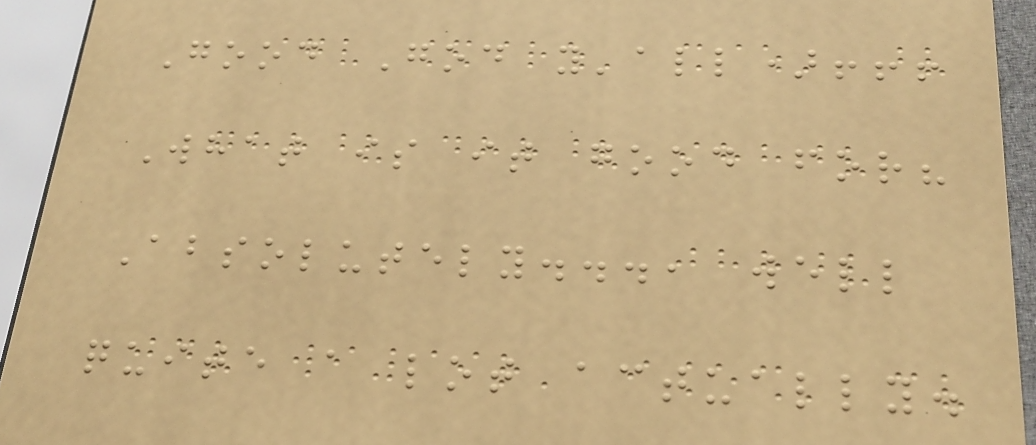Good God y'all)!!!
What is it good for?
Absolutely..., well
quite a lot actually.
